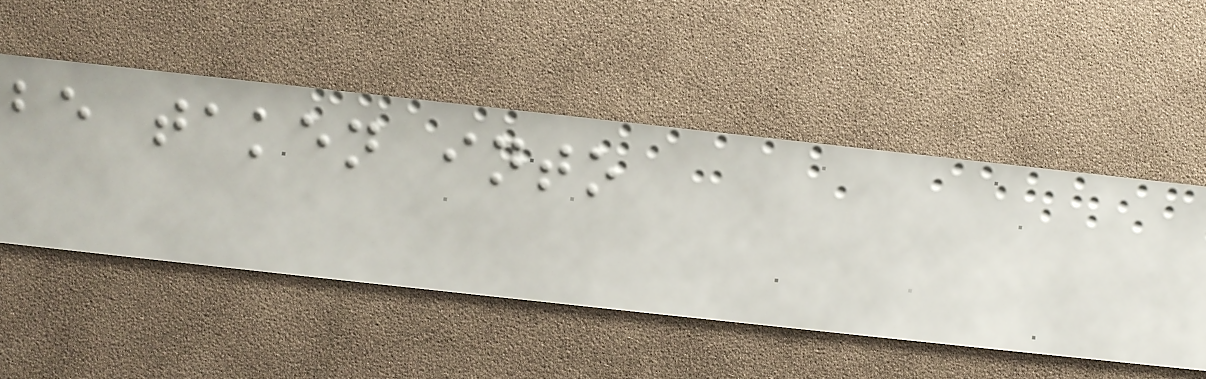be taken into
